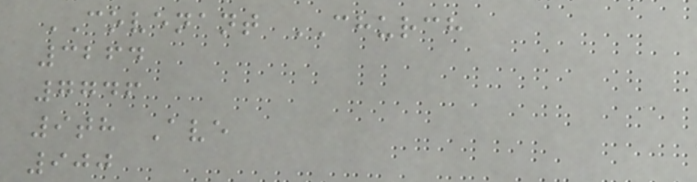COVENANT CHURCH
3264
7746
9th Ave
900
